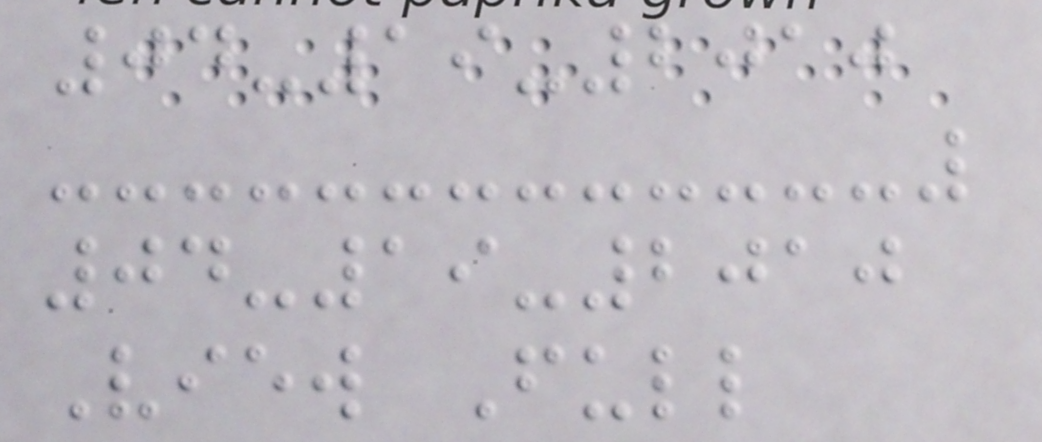04-19-2010
04-19-2010
View Full
